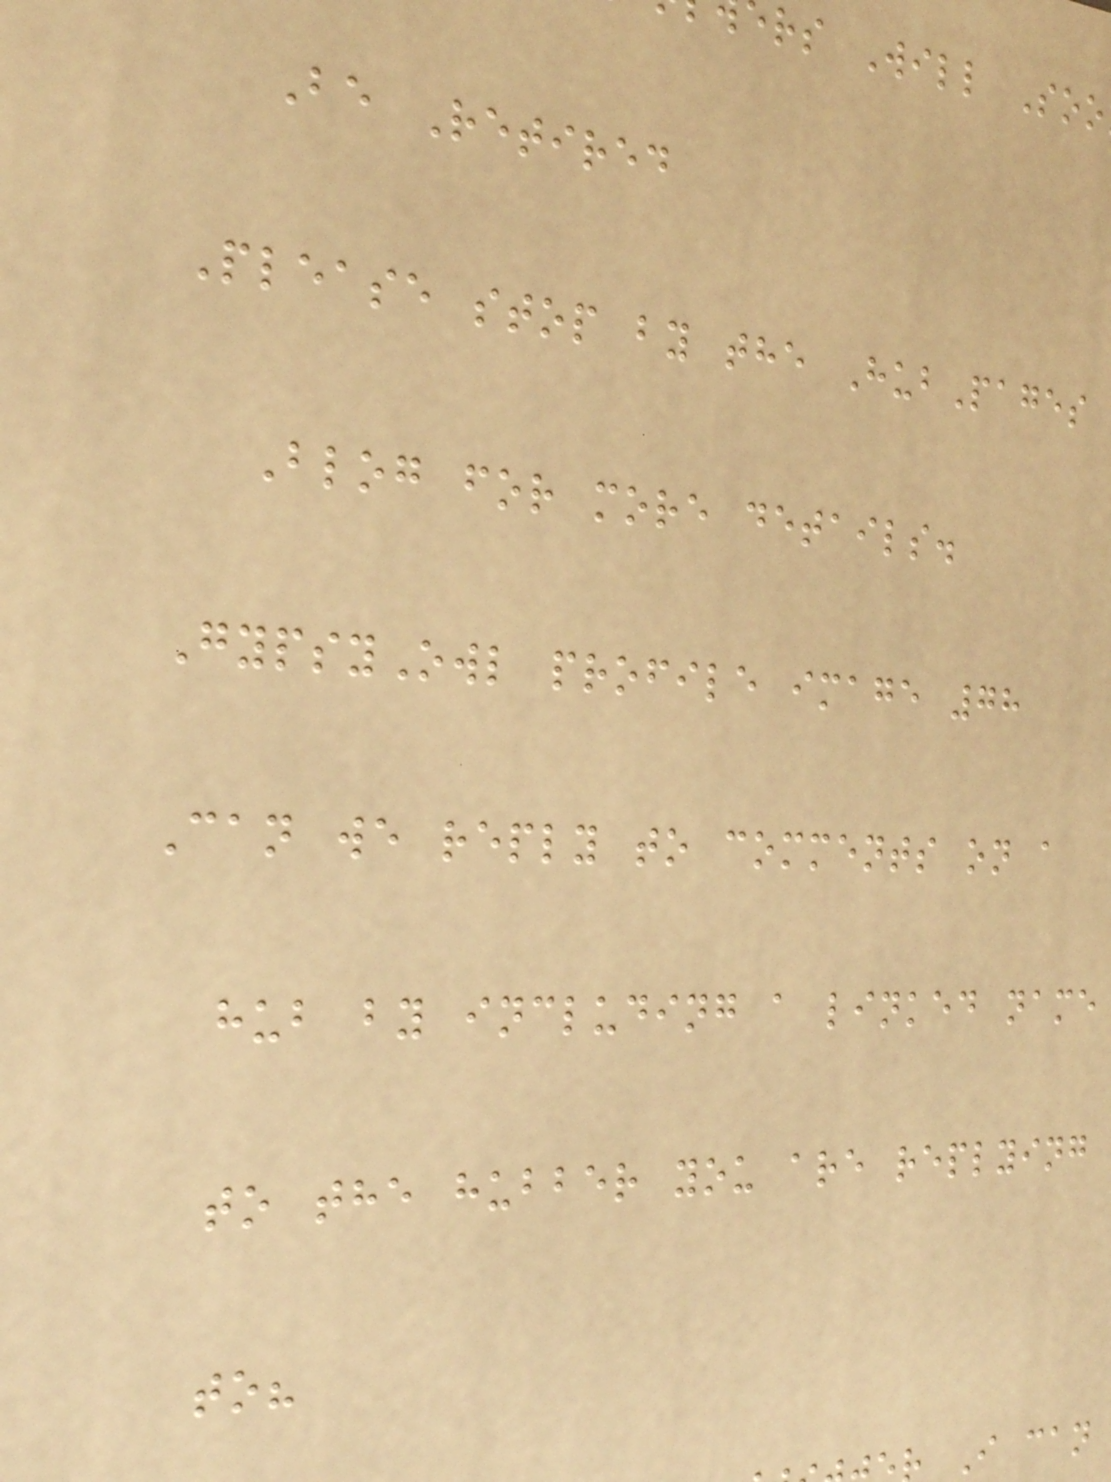rs Will Soo
Be Retired
Please stop by the HubPages
Blog for more details.
GypsyOwl profile image 78
Can we reply to comments on a
hub by including a linked name
to the hubber you are replying
to?
